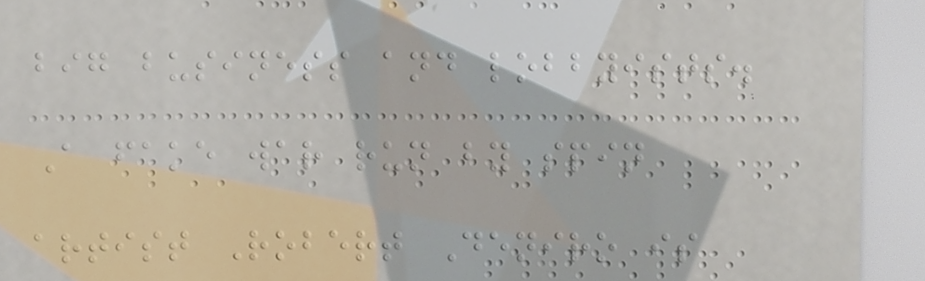big business and lobbyists.
A fake war run by spin
artist Robert Deniro is
